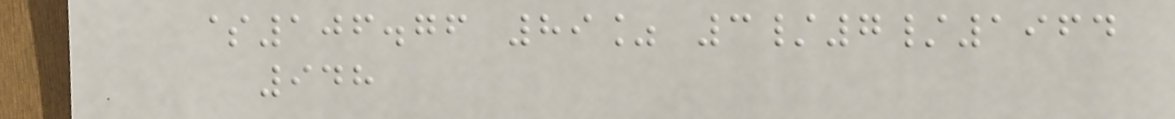$106.76 89% 3/7/1964
948
